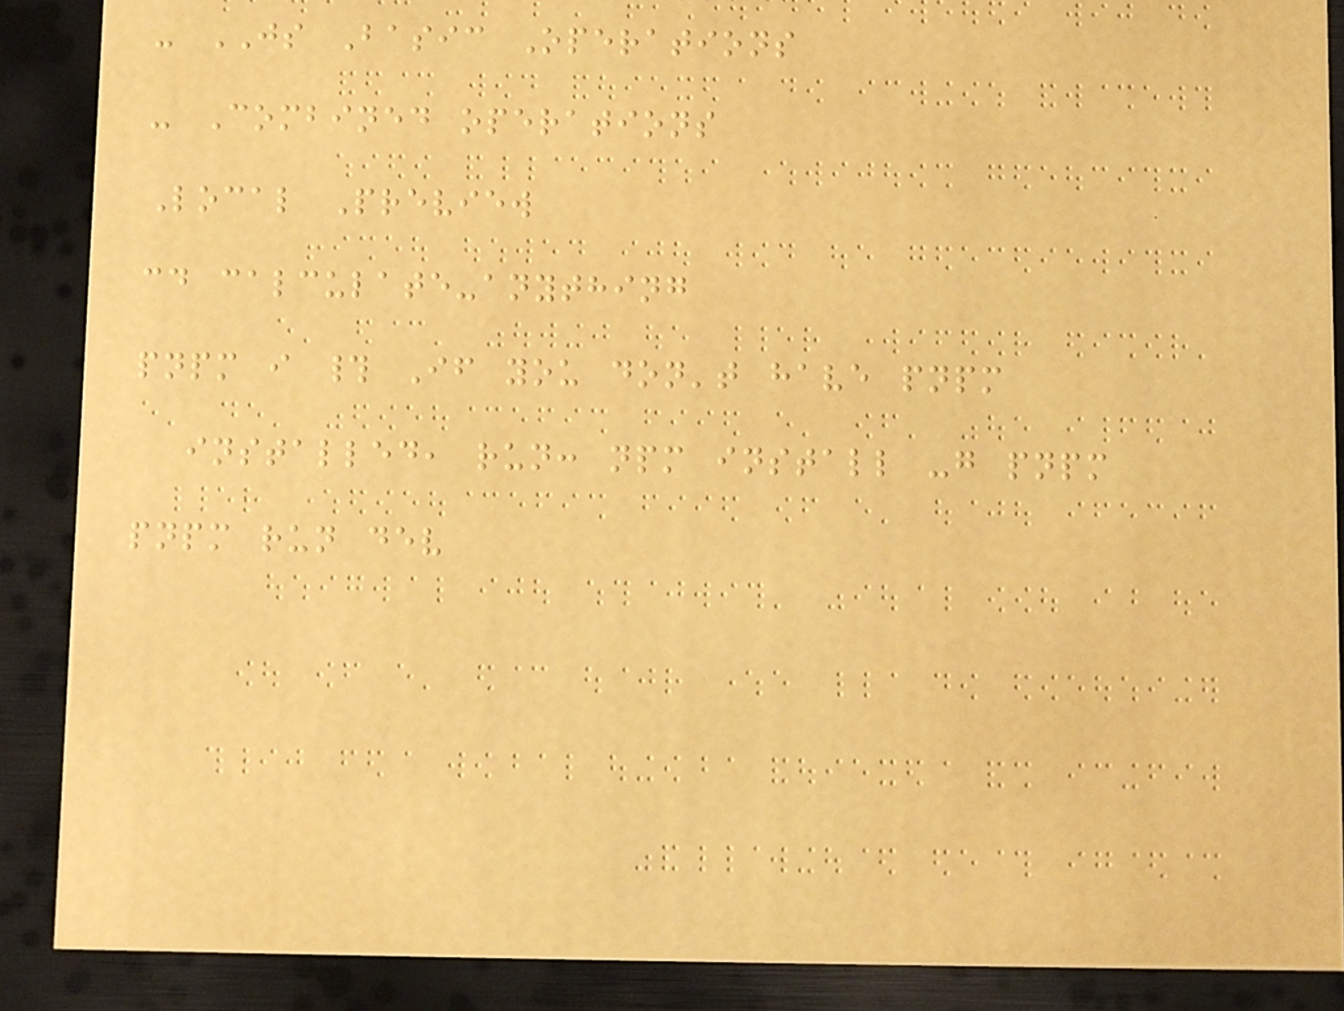- JS Basic Operations
- Combined operations
Local Preview
cd calculate-anything
pnpm i # If you don't have pnpm
installed, run: npm install -g pnpm
pnpm run dev
